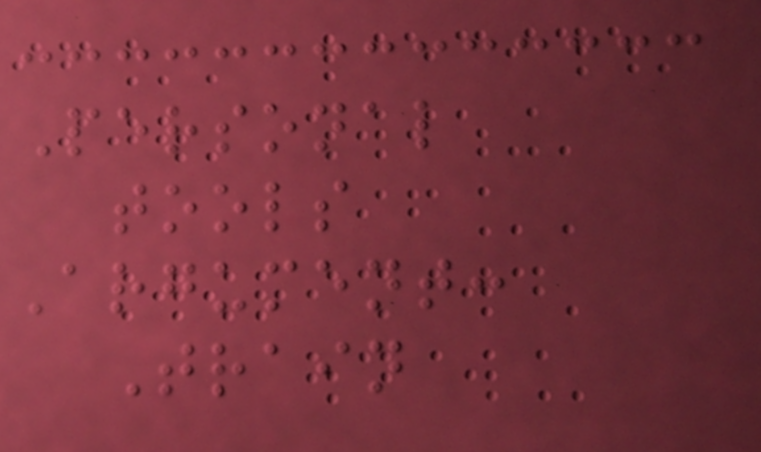Personal
tools
Argument:
Train
